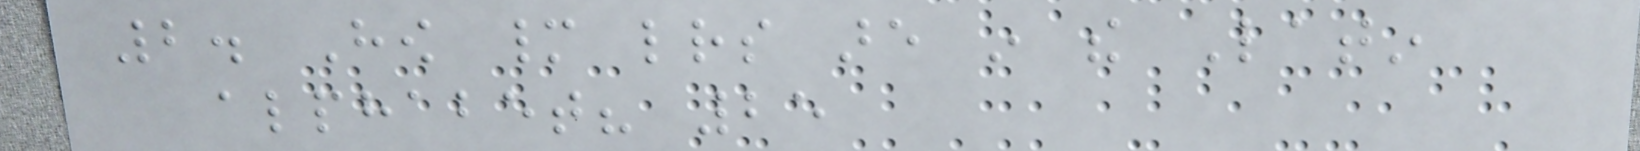2. How many letters are in the Latin
alphabet? 25
